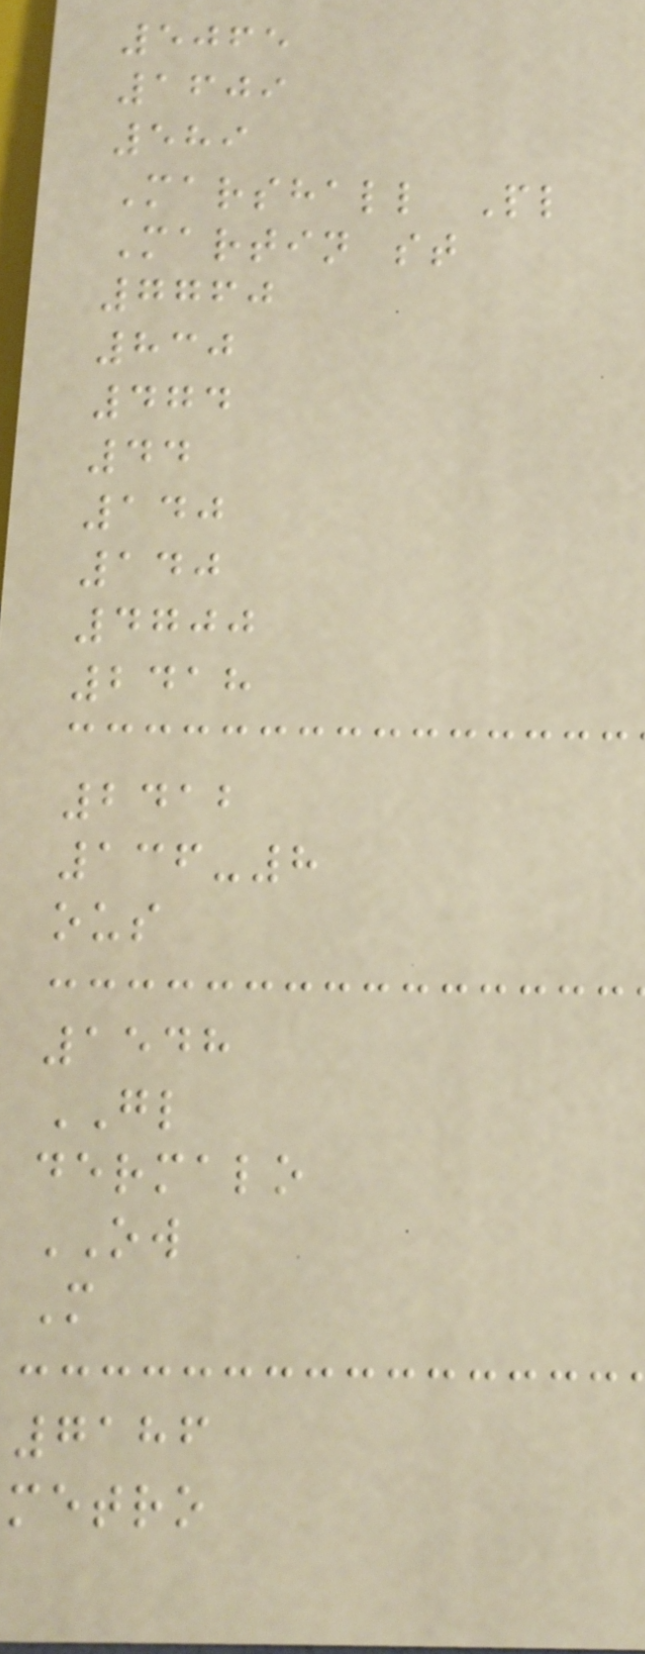5065
1609
589
Marshall Pl
Martin st
7760
830
474
44
140
140
4700
2418
2412
136-8
ous
1548
GL
dermalo
OW
M
7186
metro
